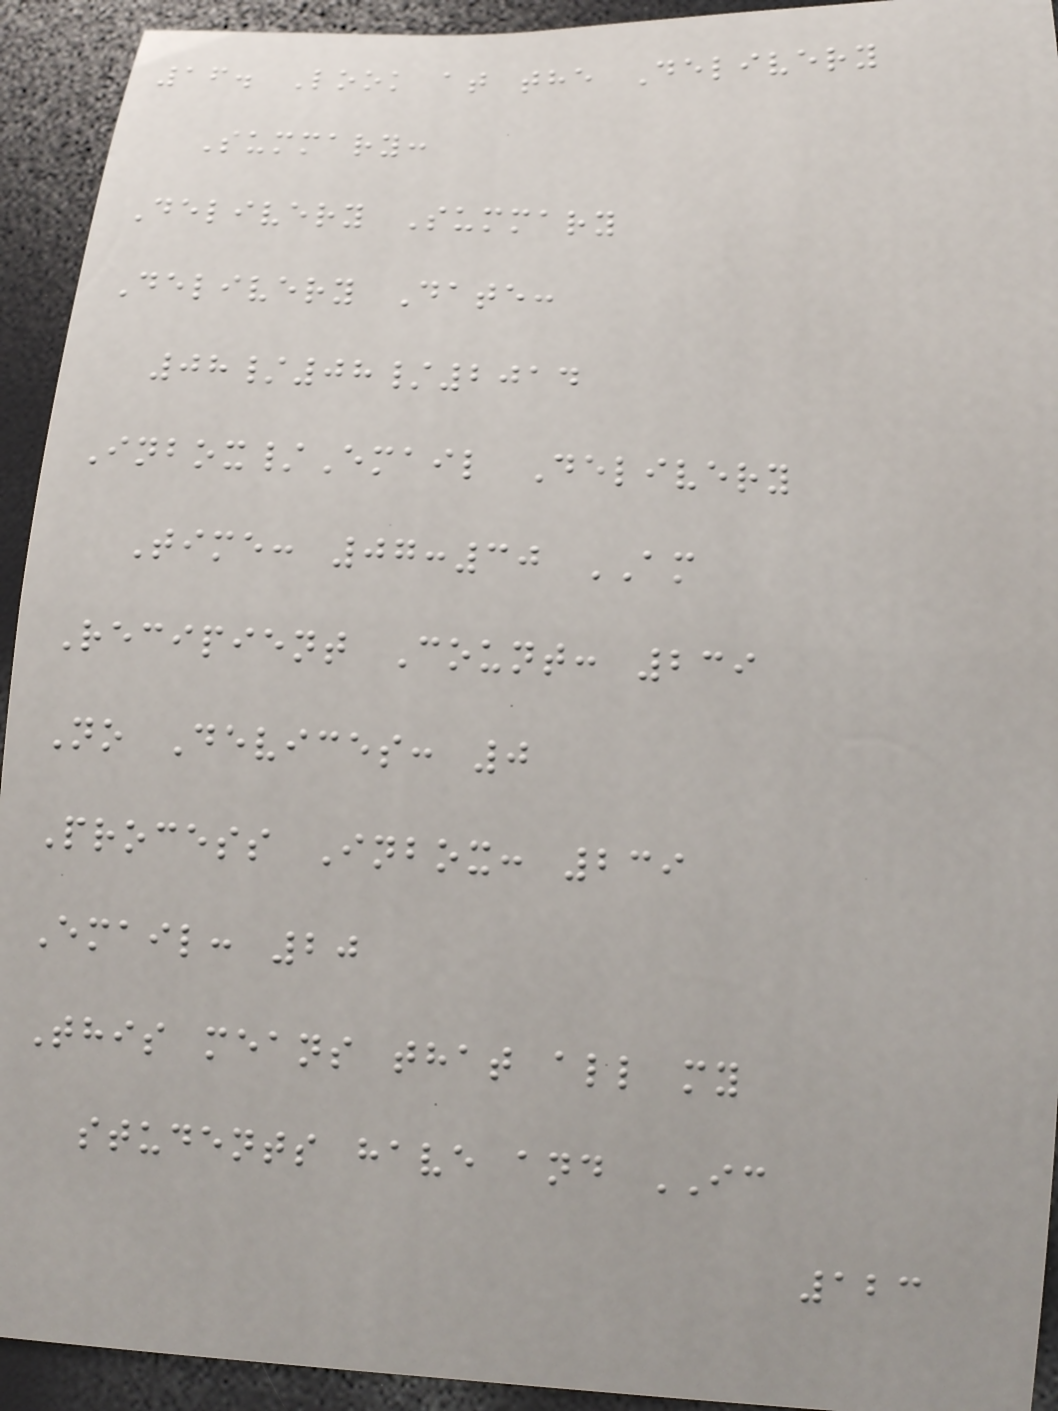16. Look at the Delivery
Summary:
Delivery Summary
Delivery Date:
08/08/2014
Inbox/Email Delivery
Time: 07:30 AM
Recipient Count: 239
No Devices: 0
Process Inbox: 239
Email: 20
This means that all my
students have and IC
123
